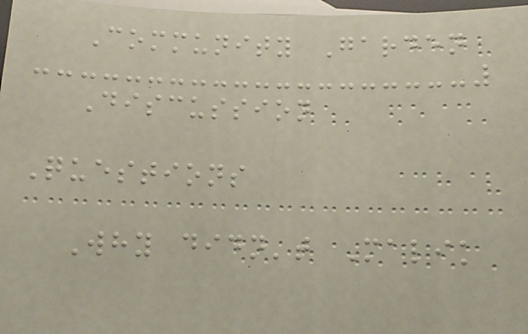Community Garden
Discussion
Questions
Why didn't Malik
